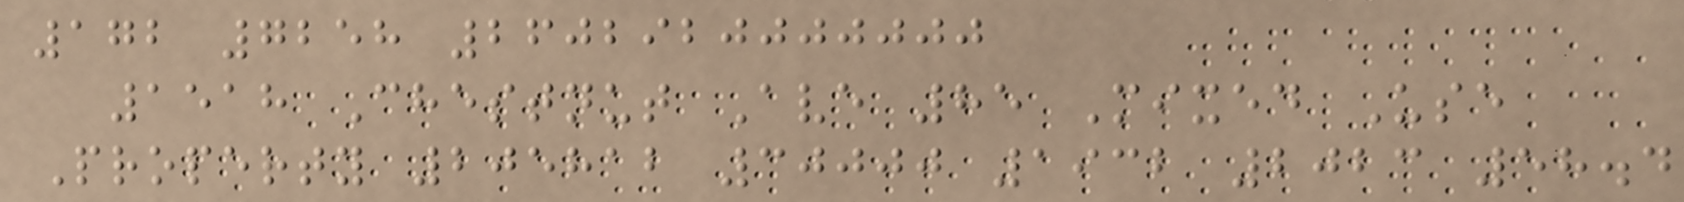172 7258 2602920000000
1518 Chestnut Ave 85 Mixed Use
Property 205812 30000 1932 2023 58.4
